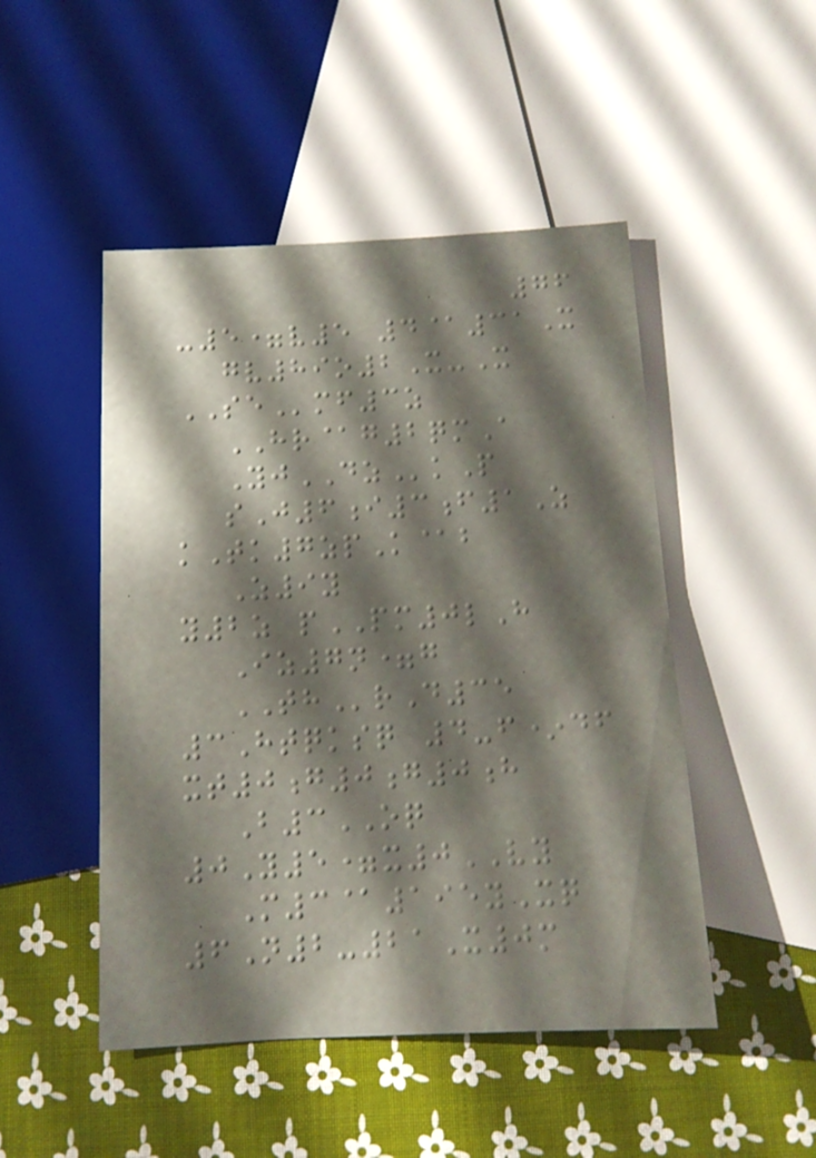76
-5=v5 4@31X
gv89o2X-X
SEmf3z
HR@g2qmA
YjDZkP
sJ6i3f1Z
kTk7zpK@b
Z9y
y2z pPM0lH
Iz7n=g
THrD35
3Htqksq 4-f*df
xt0g0g0h
B3OQ
0Y5=x0VY
M3@195yXq
6N2-21X0m
